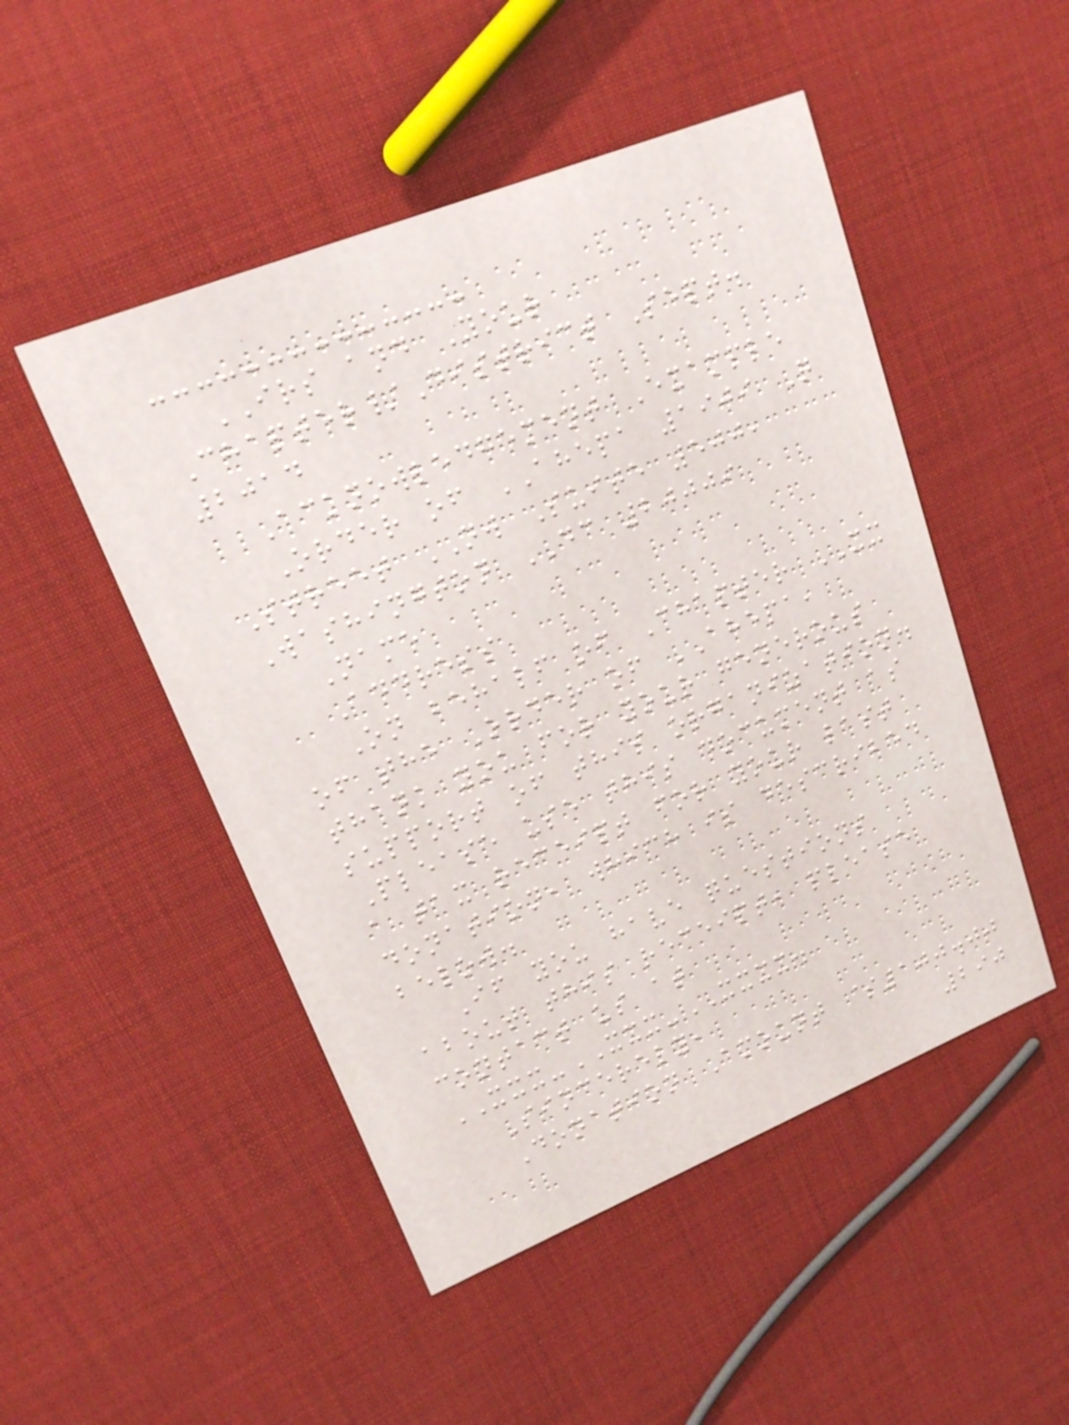IRS and Your
Chapter/District Sept.
2014
Acknowledgement Example
Order of AHEPA 1909 Q
Street NW Suite 500,
Washington DC 20009
Name
Address
On behalf of Chapter XX
of the Order of AHEPA,
thank you for your generous
support of this organization.
Please use this document as
a tax receipt for your last
donation, which is described
below.
If you have questions
about this receipt, please
contact us at
XXX-XXX-XXXX.
Sincerely,
Donation Amount $100.00
290
